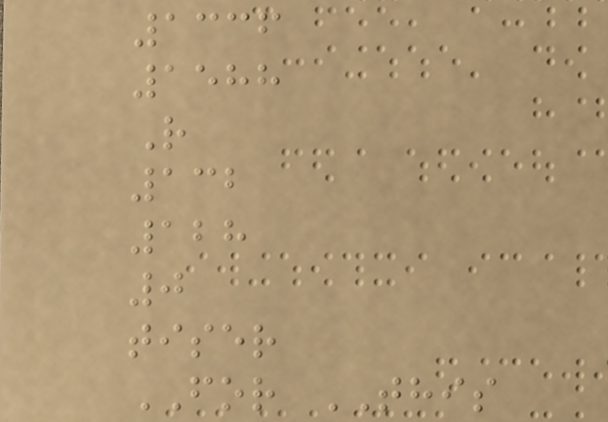1336
1588
R
132
128
0
tiser
FOR THIS
